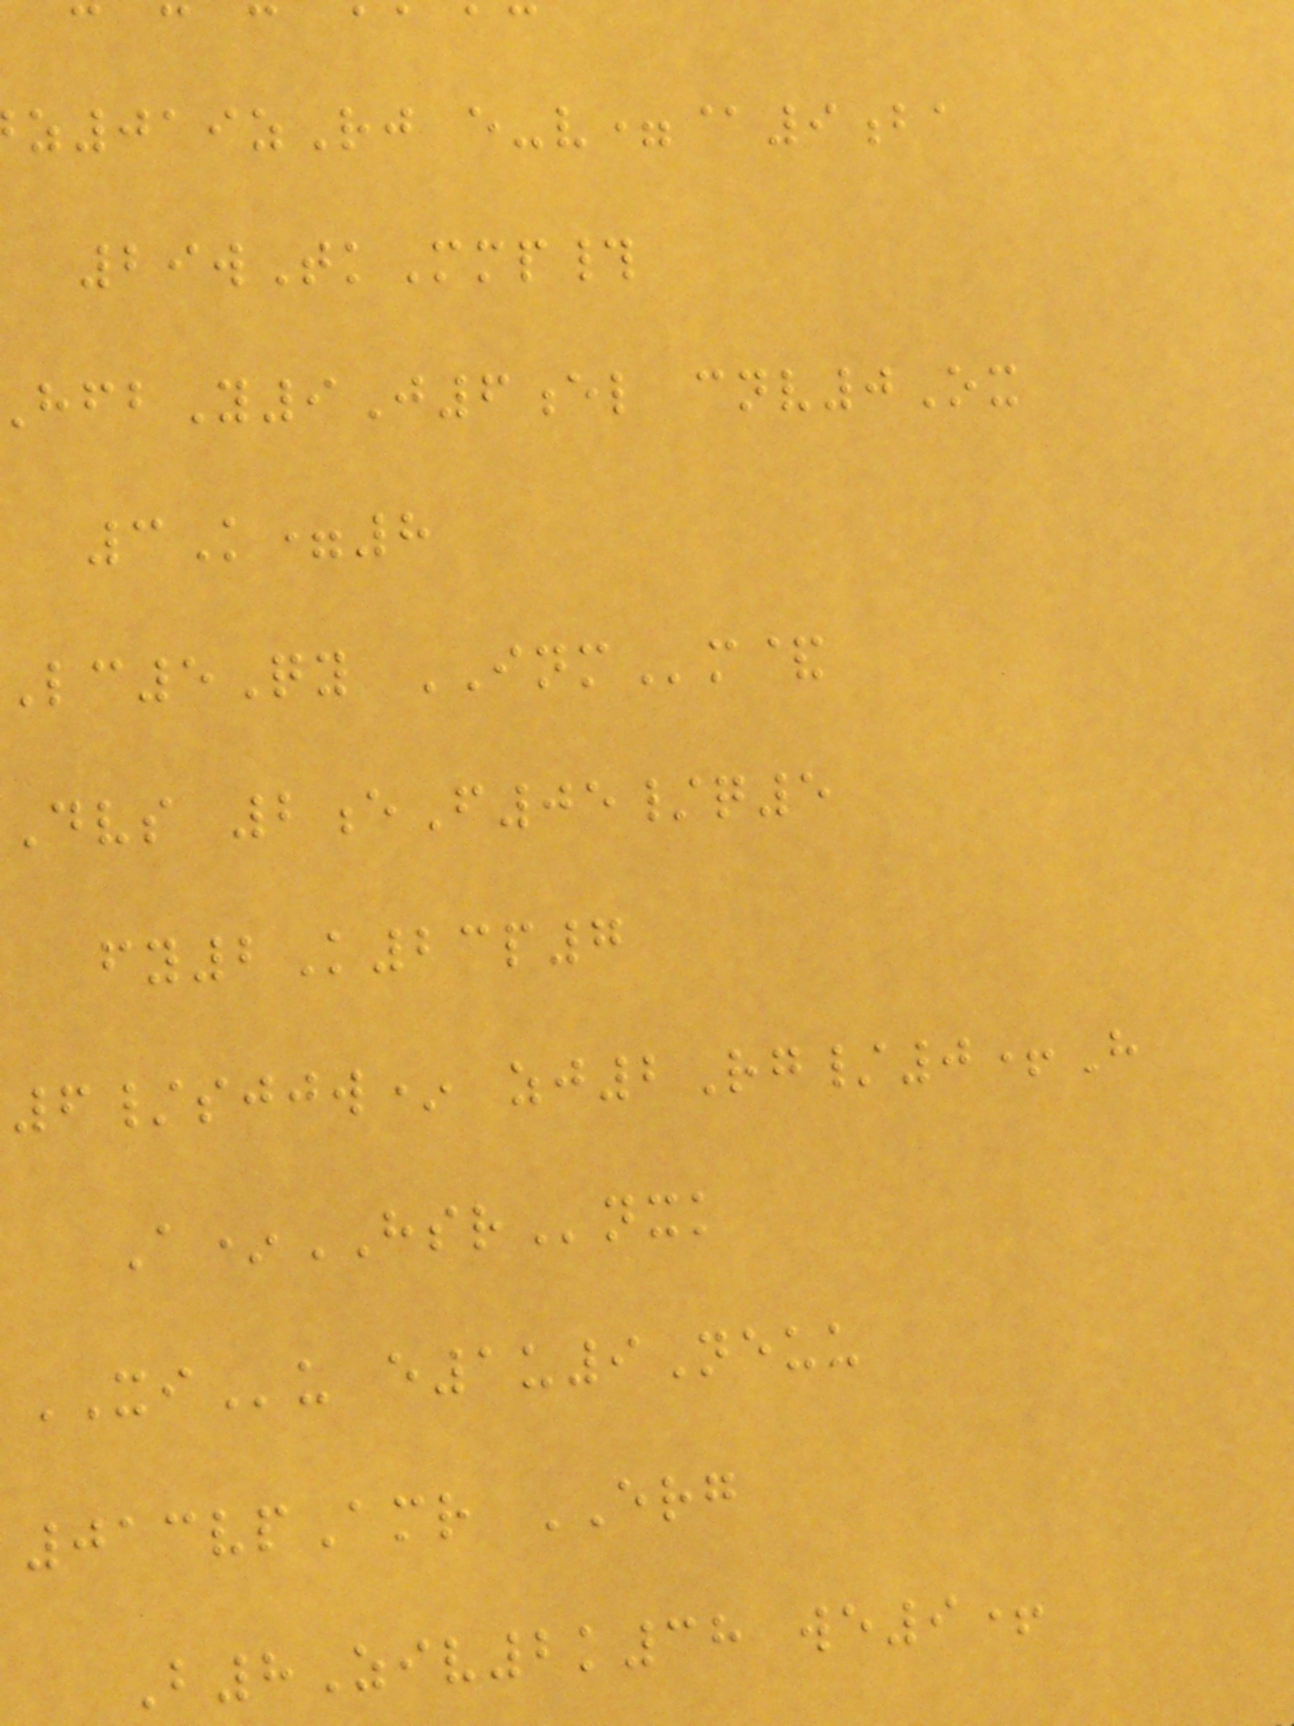z019zRj e-v=@9ba
29wTkMmp#
fbY9J6el cnv0Ox
3K=8
c5Qy INMm&
Dvs 2eF05/q5
fy2K23p7
6/sjjw* zj2Rg/0+H
A*HSRnxk
XIu e1u9Neuu
013vpAmr ERG
B8Ziv2k38 we9+
